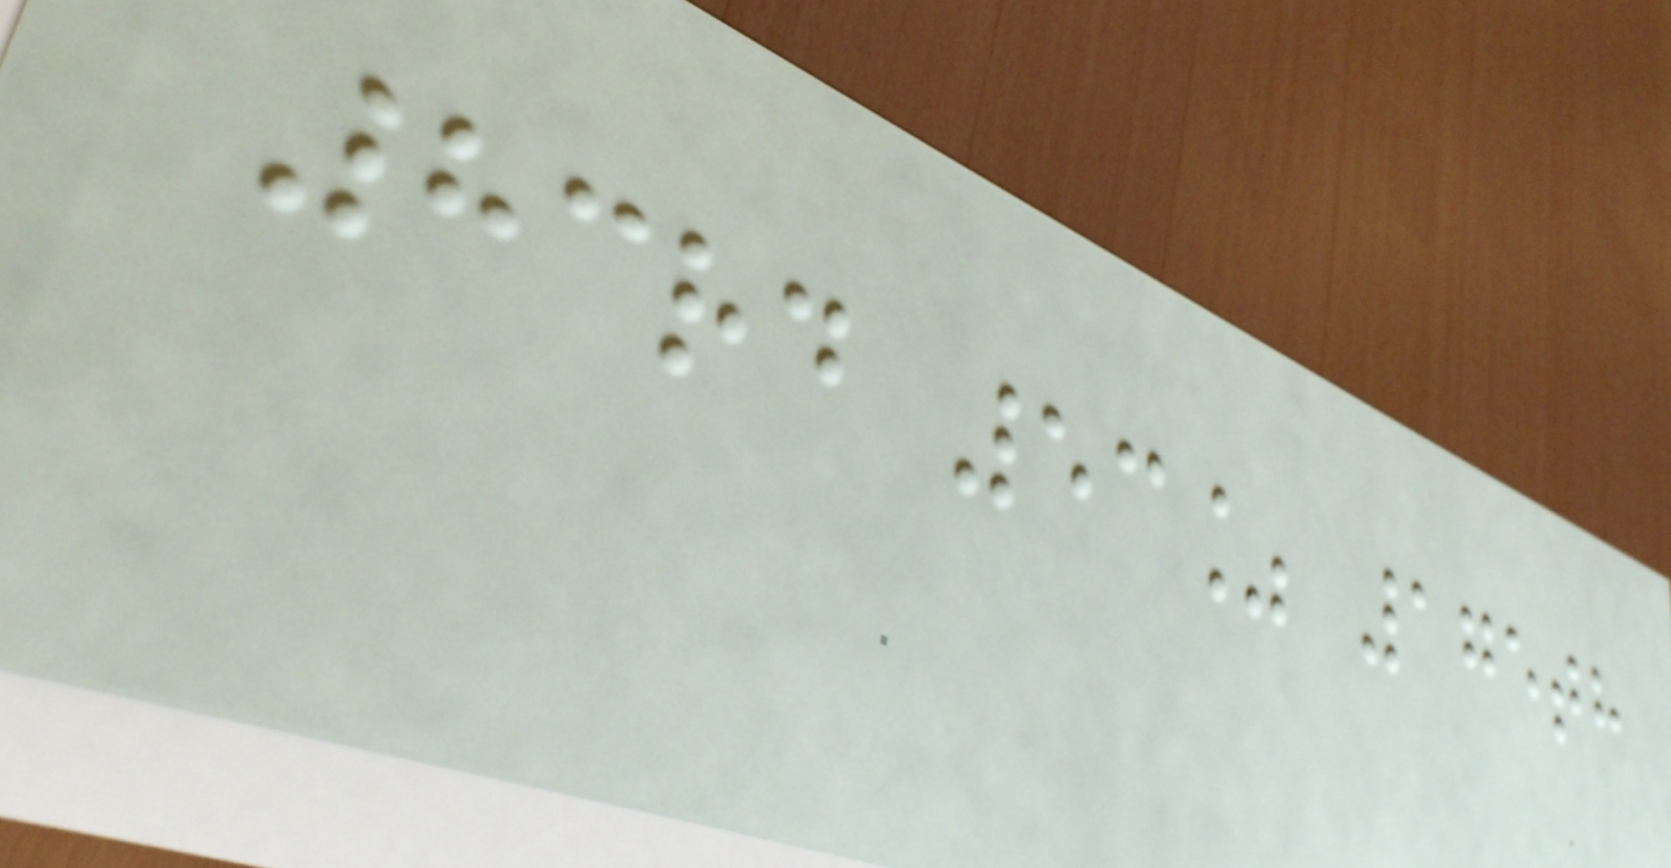83rd 53% 175th
